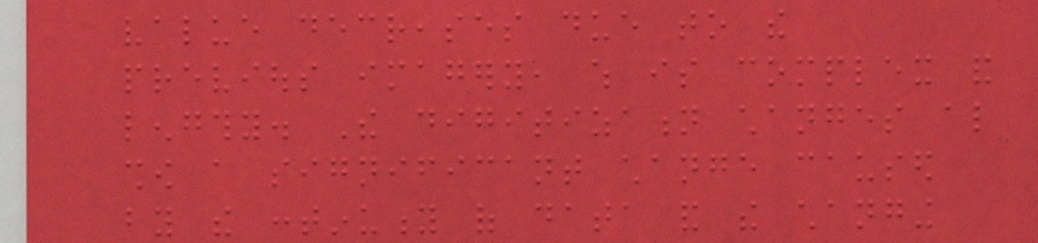value decreases due to the
previous imagery, which is complex and
lengthy. The digitization changes also
show a significant change caused
by the continuity of data and the changing
